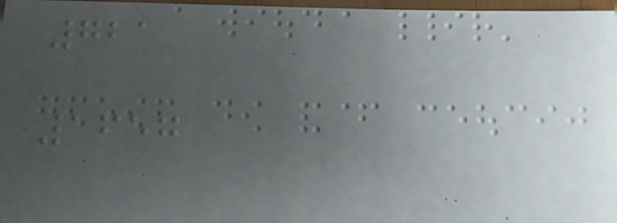721
1657
